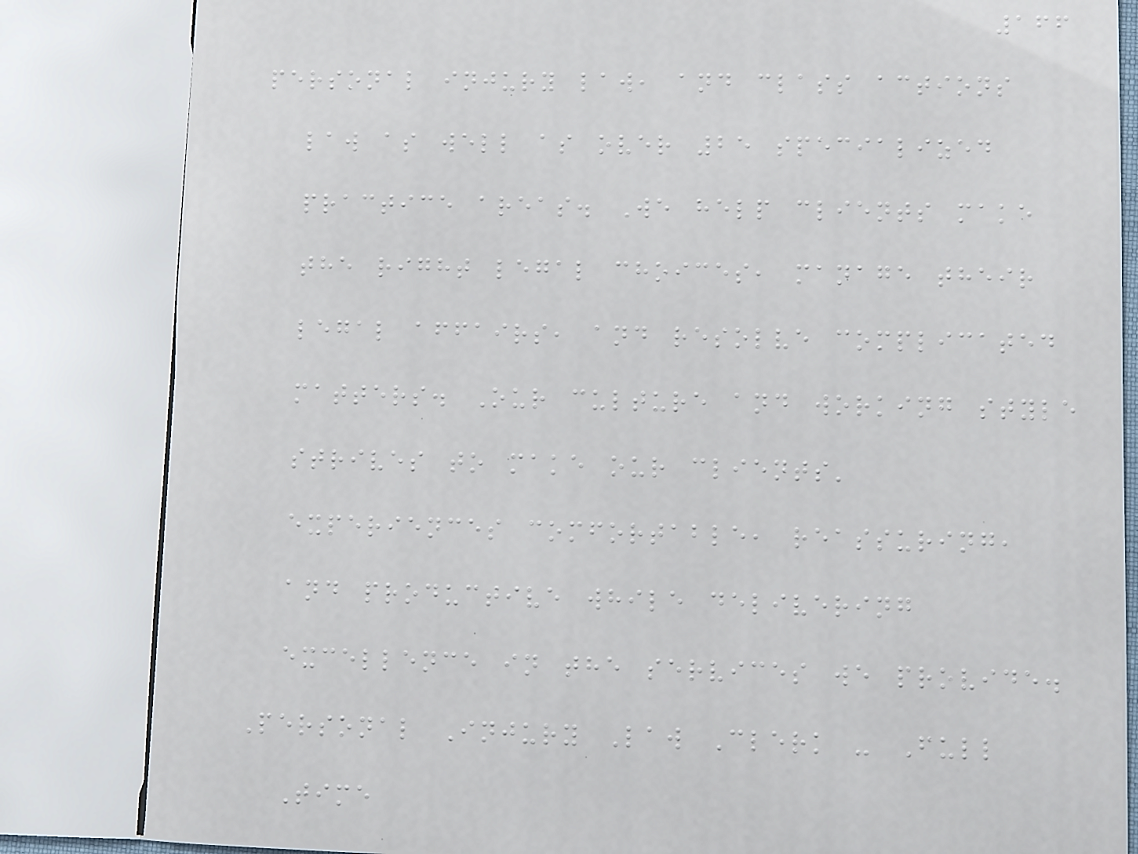166
personal injury law, and class actions
law as well as over 25 specialized
practice areas. We help clients make
the right legal choices, manage their
legal affairs, and resolve complicated
matters. Our culture and working style
strives to make our clients'
experiences comfortable, reassuring,
and productive while delivering
excellence in the services we provide.
Personal Injury Law Clerk - Full
Time
